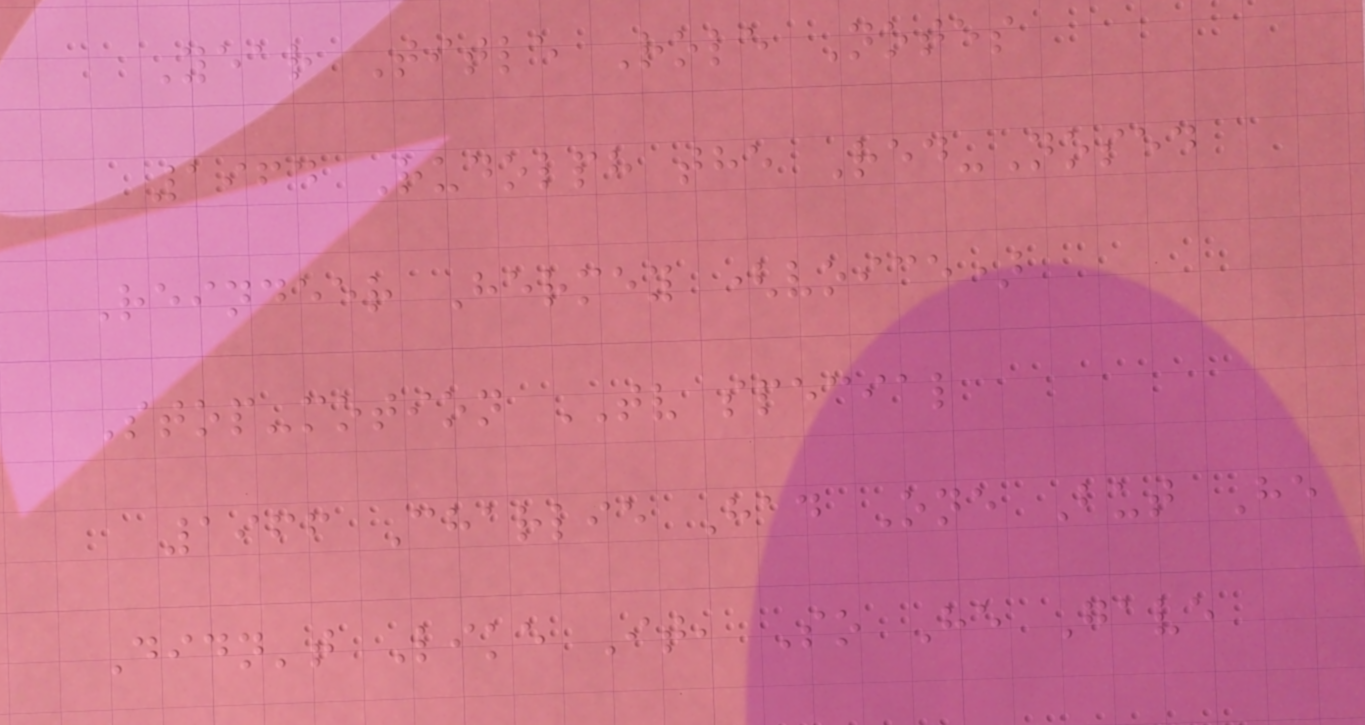Year Title Role Notes
1964 Rudolph the Red-Nosed
Reindeer Hermey (voice)
Stop-motion TV special
1966 Charlie Had One But He
Didn't Like It, So He Gave
